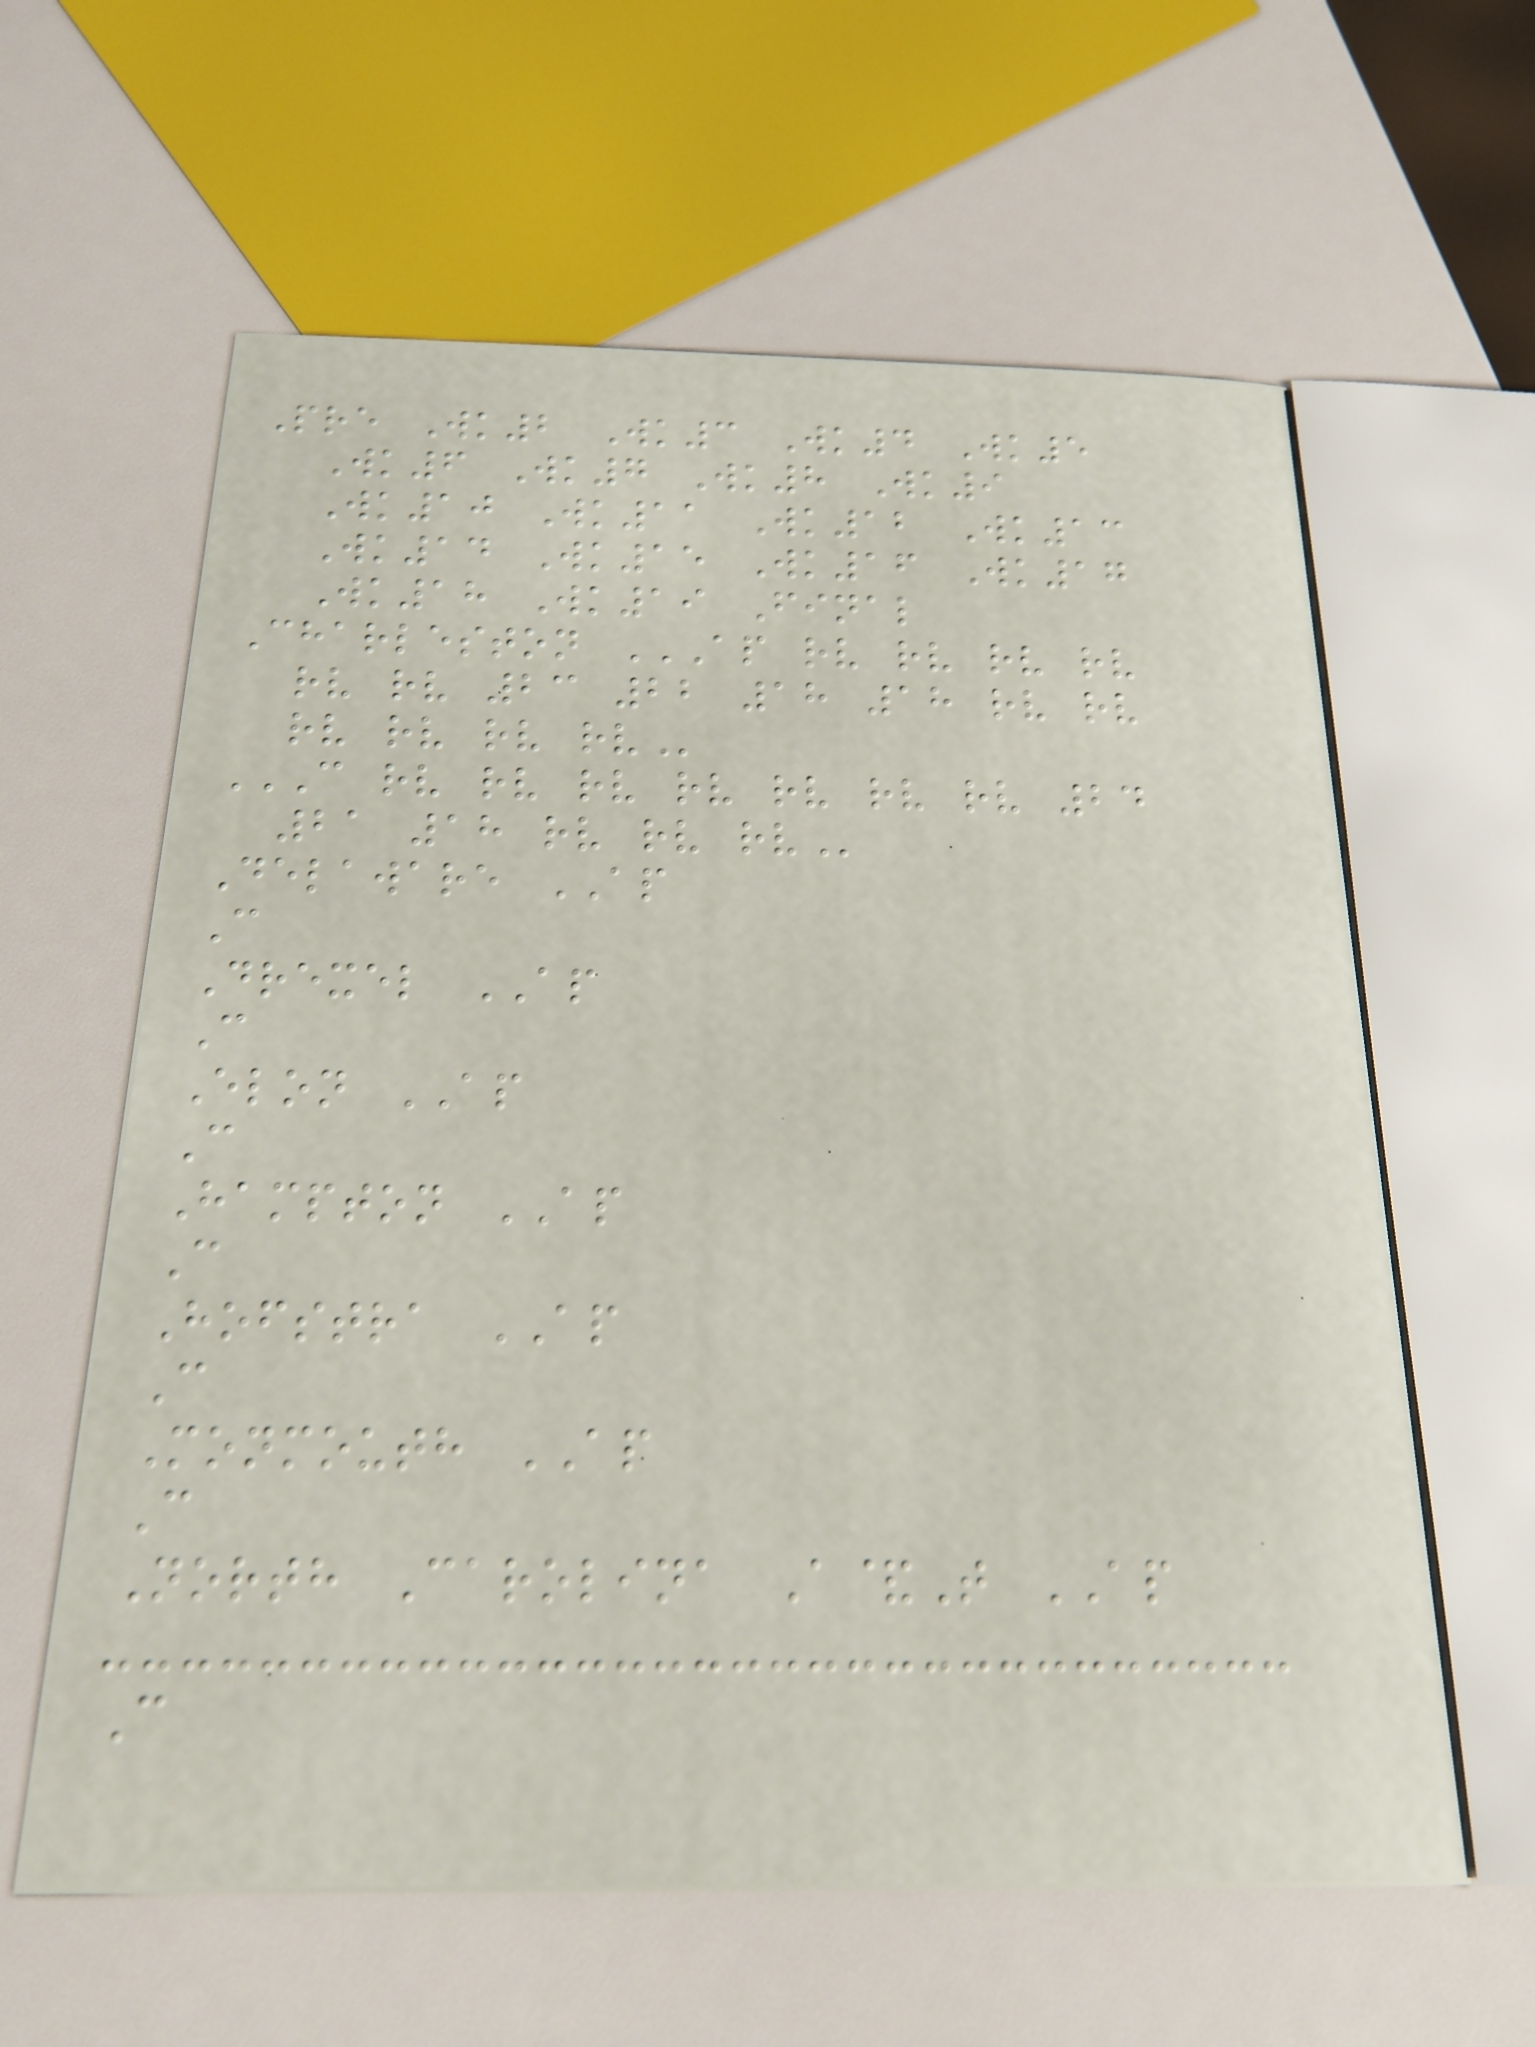Pre Wk2 Wk3 Wk4 Wk5
Wk6 Wk7 Wk8 Wk9
Wk10 Wk11 Wk12 Wk13
Wk14 Wk15 Wk16 Wk17
Wk18 Wk19 Final
Charleston AP RV RV RV RV
RV RV 23 22 18 18 RV RV
RV RV RV RV
C RV RV RV RV RV RV RV 24
21 18 RV RV RV
Delaware AP
C
Drexel AP
C
Elon AP
C
Hampton AP
C
Hofstra AP
C
Monmouth AP
C
North Carolina A&T AP
C
